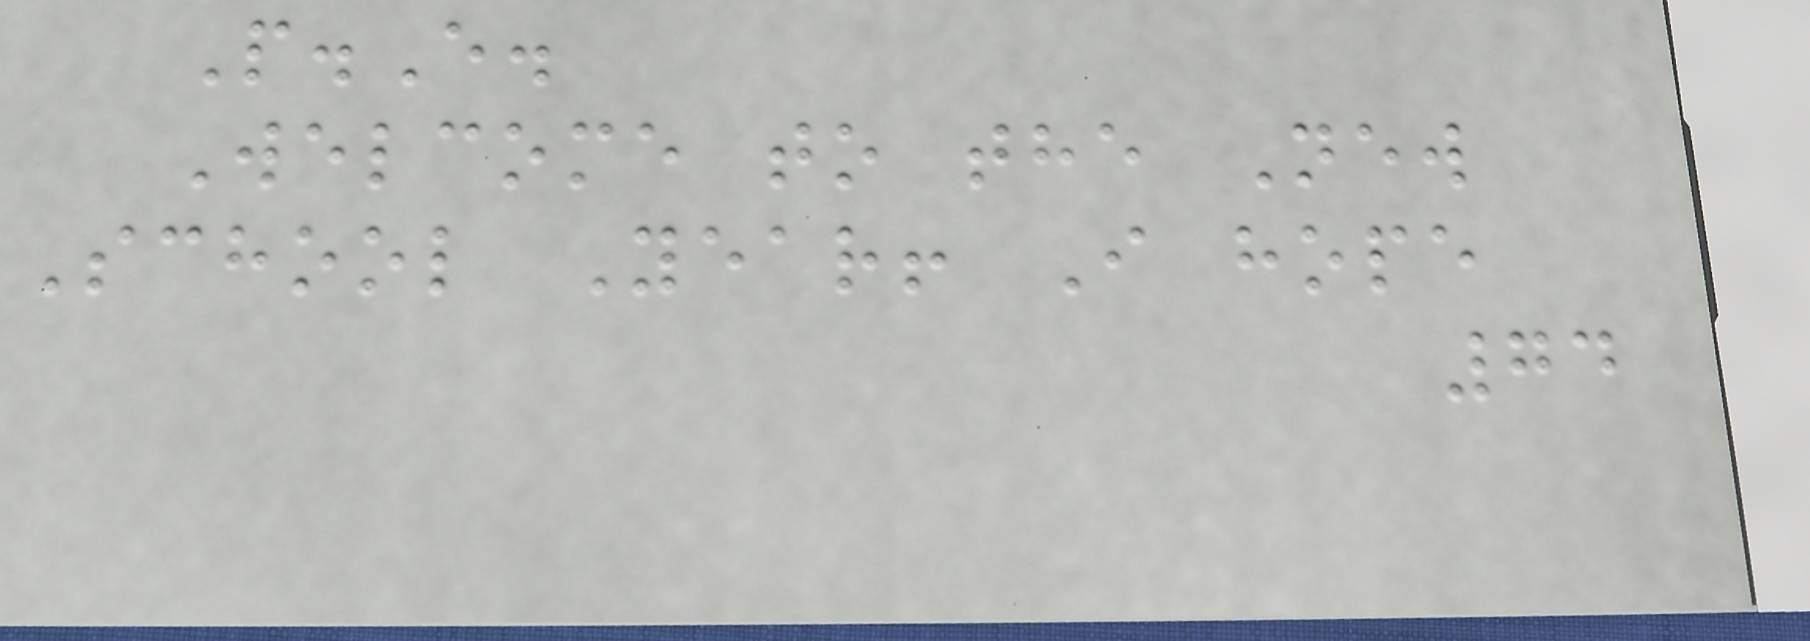P.E.
Welcome to the New
School Year! I hope
74
